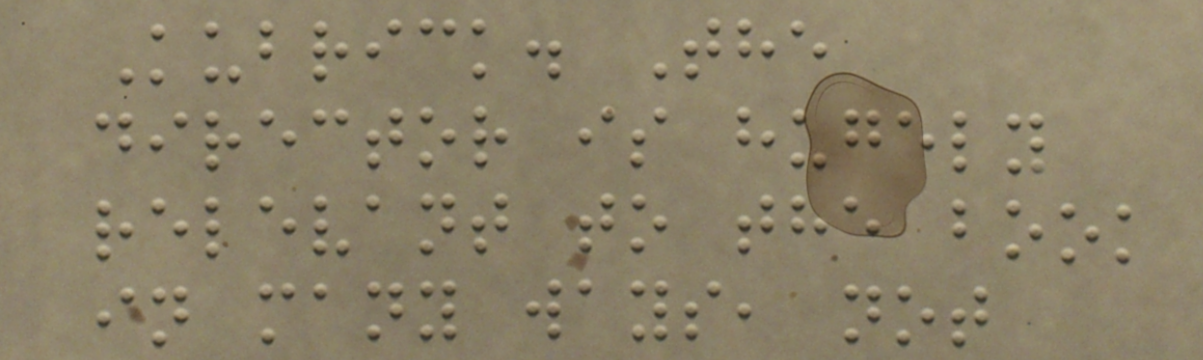Kubrick. The
director is hugely
relevant to the book
in many ways, not
